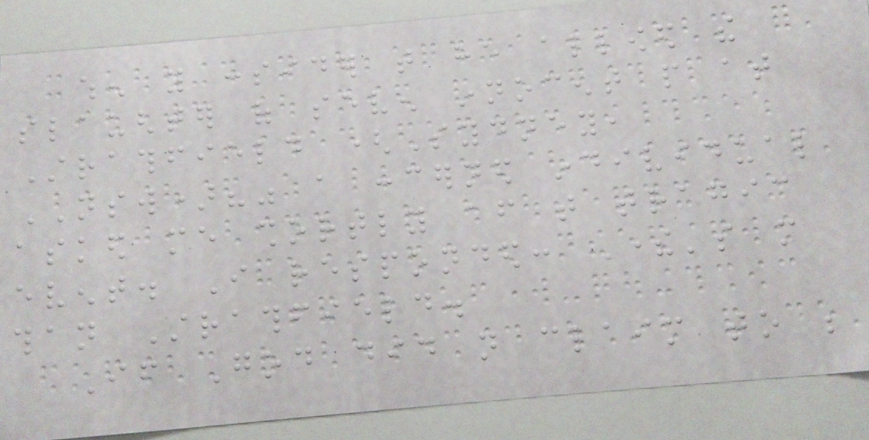when you consider that he allowed the
slaughter of seven innocent people at
Strathfield (Sydney,
NSW)?" a concerned individual
asked me shortly after that tragic
event. I responded: There's more
than Strathfield.
If God did not claim to be
